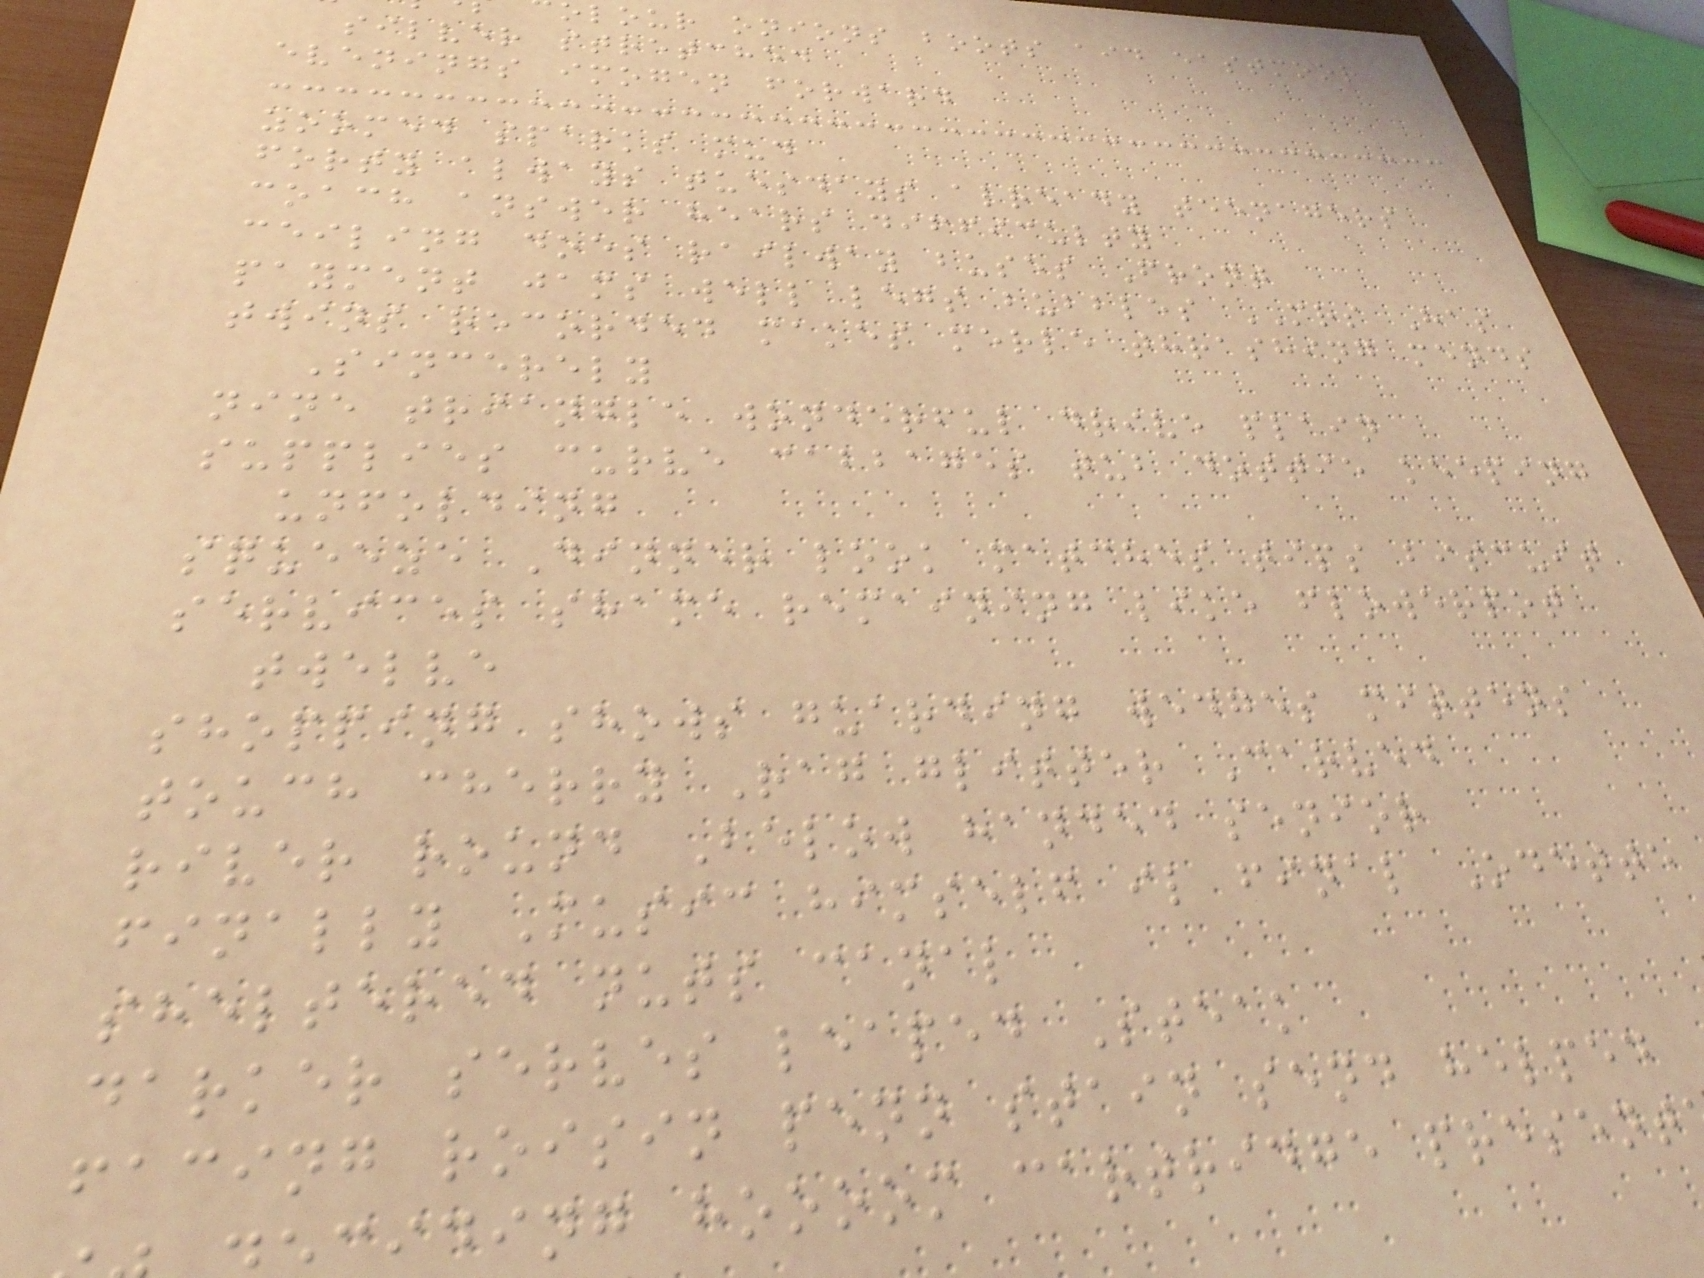lour onions boots aid eastmoor
silver stretched
evenings imogen forward
zoomed sparks mud
forty always tuesdays already teenagers
coach answer hears difficulty
ceiling does railway buses Front
payment jams well legs bubbles MRS Has
twins recorded makes merle thrashing mends
Sincerely
nine triangle wonderful drive plain
supplies curve cabbages tub dottie keeping
unfolding
squeeze Dinner look matches tips biscuit
services shame remaining like flowerpot
twelve
shopping shows guarding wedges mittens
touch cherry Rag glitter Carved
river round Below handed senior
finally Music himself il final Odette
sheltered nuts canal
darker serves leaped Steak
facing roisin penn stain send helped
iding hoooom cartridge present
